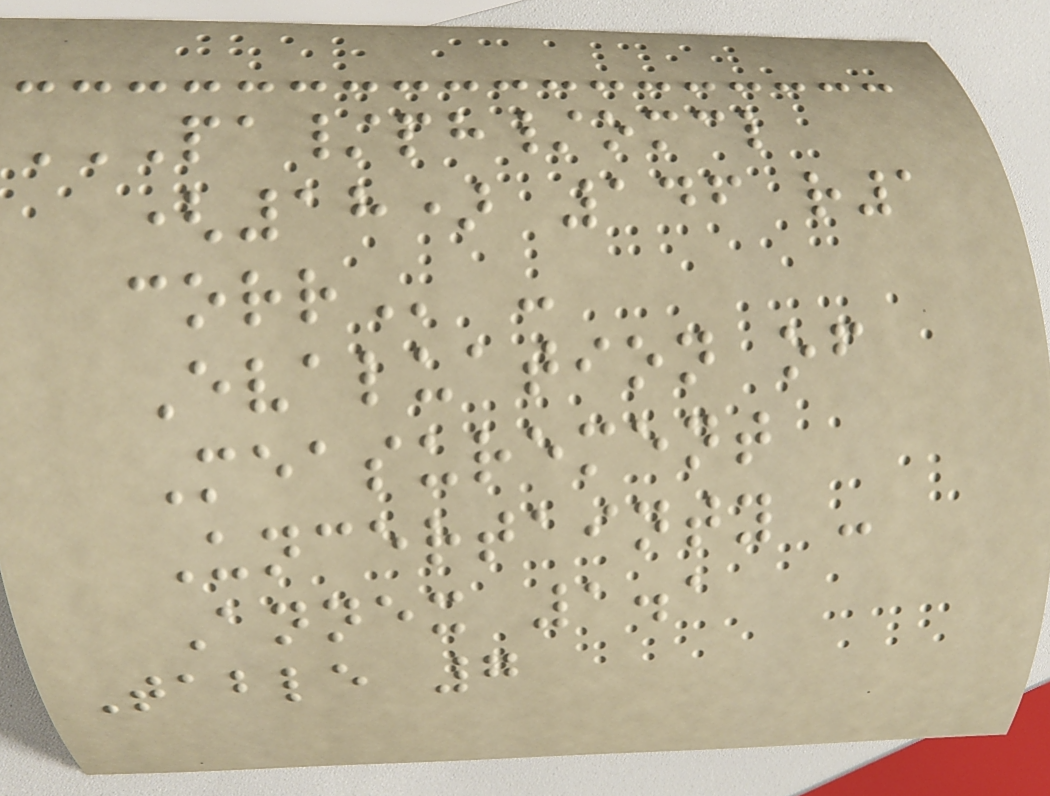PA/PH/OMCL
(18) 146 R1
CORR -
Evaluation of
Measurement
Uncertainty -
Annex 1.1
Table 7
